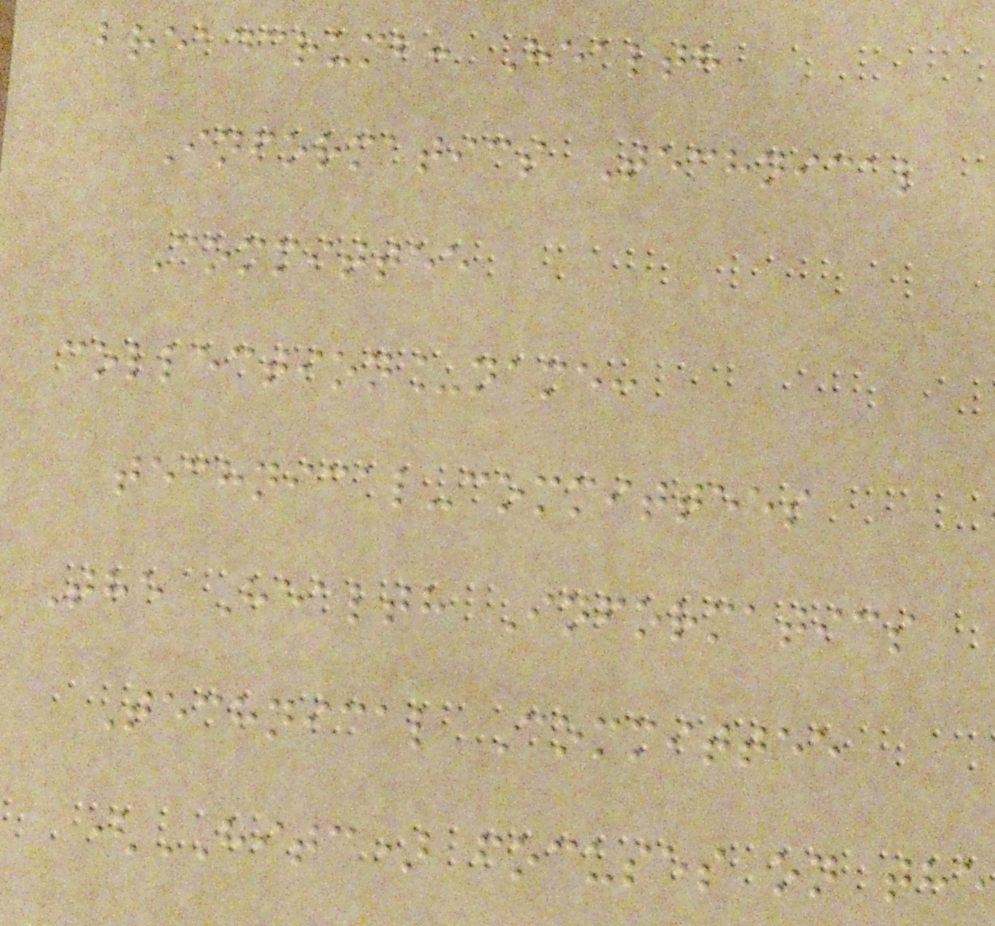breadcrumb: Health
Informatics Technical
Committee
collection_name:
technical-committees
The Health Informatics
Technical Committee
(HITC) focuses on the
